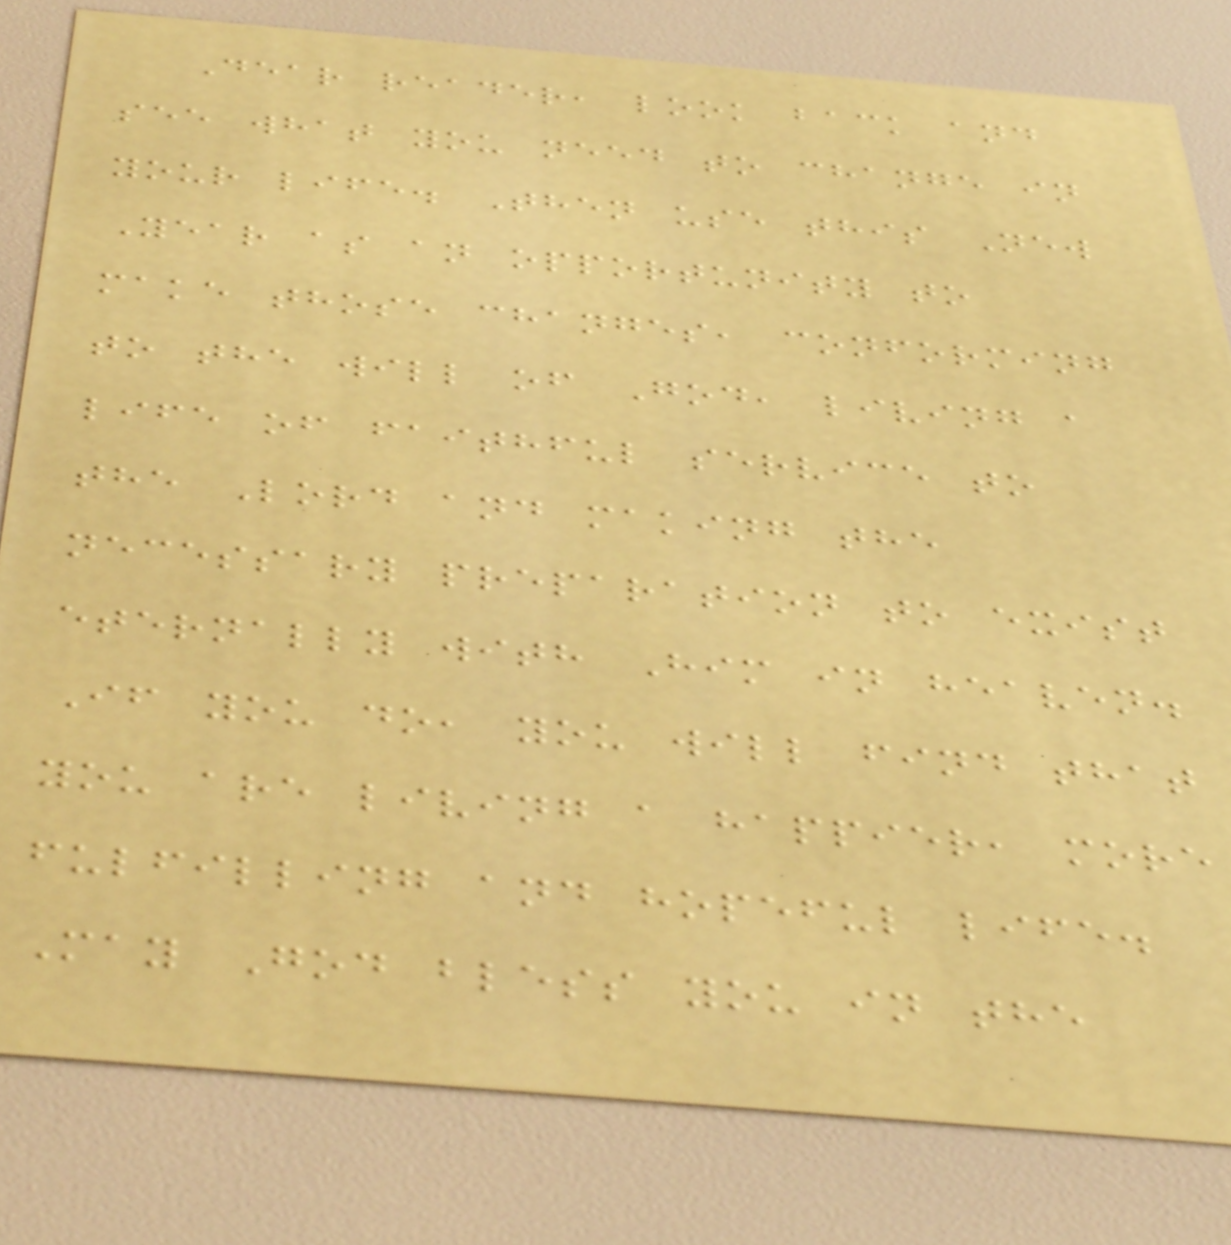Dear reader, look back and
see what you need to change in
your life. Then use this New
Year as an opportunity to
make those changes, conforming
to the will of God, living a
life of faithful service to
the Lord and making the
necessary preparation to exist
eternally with Him in heaven.
If you do, you will find that
you are living a happier, more
fulfilling and hopeful life.
May God bless you in the
